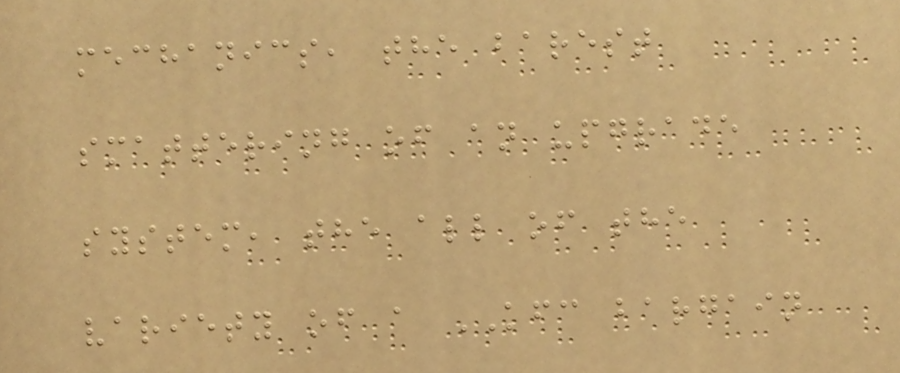mechanics, the barest
smattering of an upgrade
system, the all of the
variety of a KFC bargain
